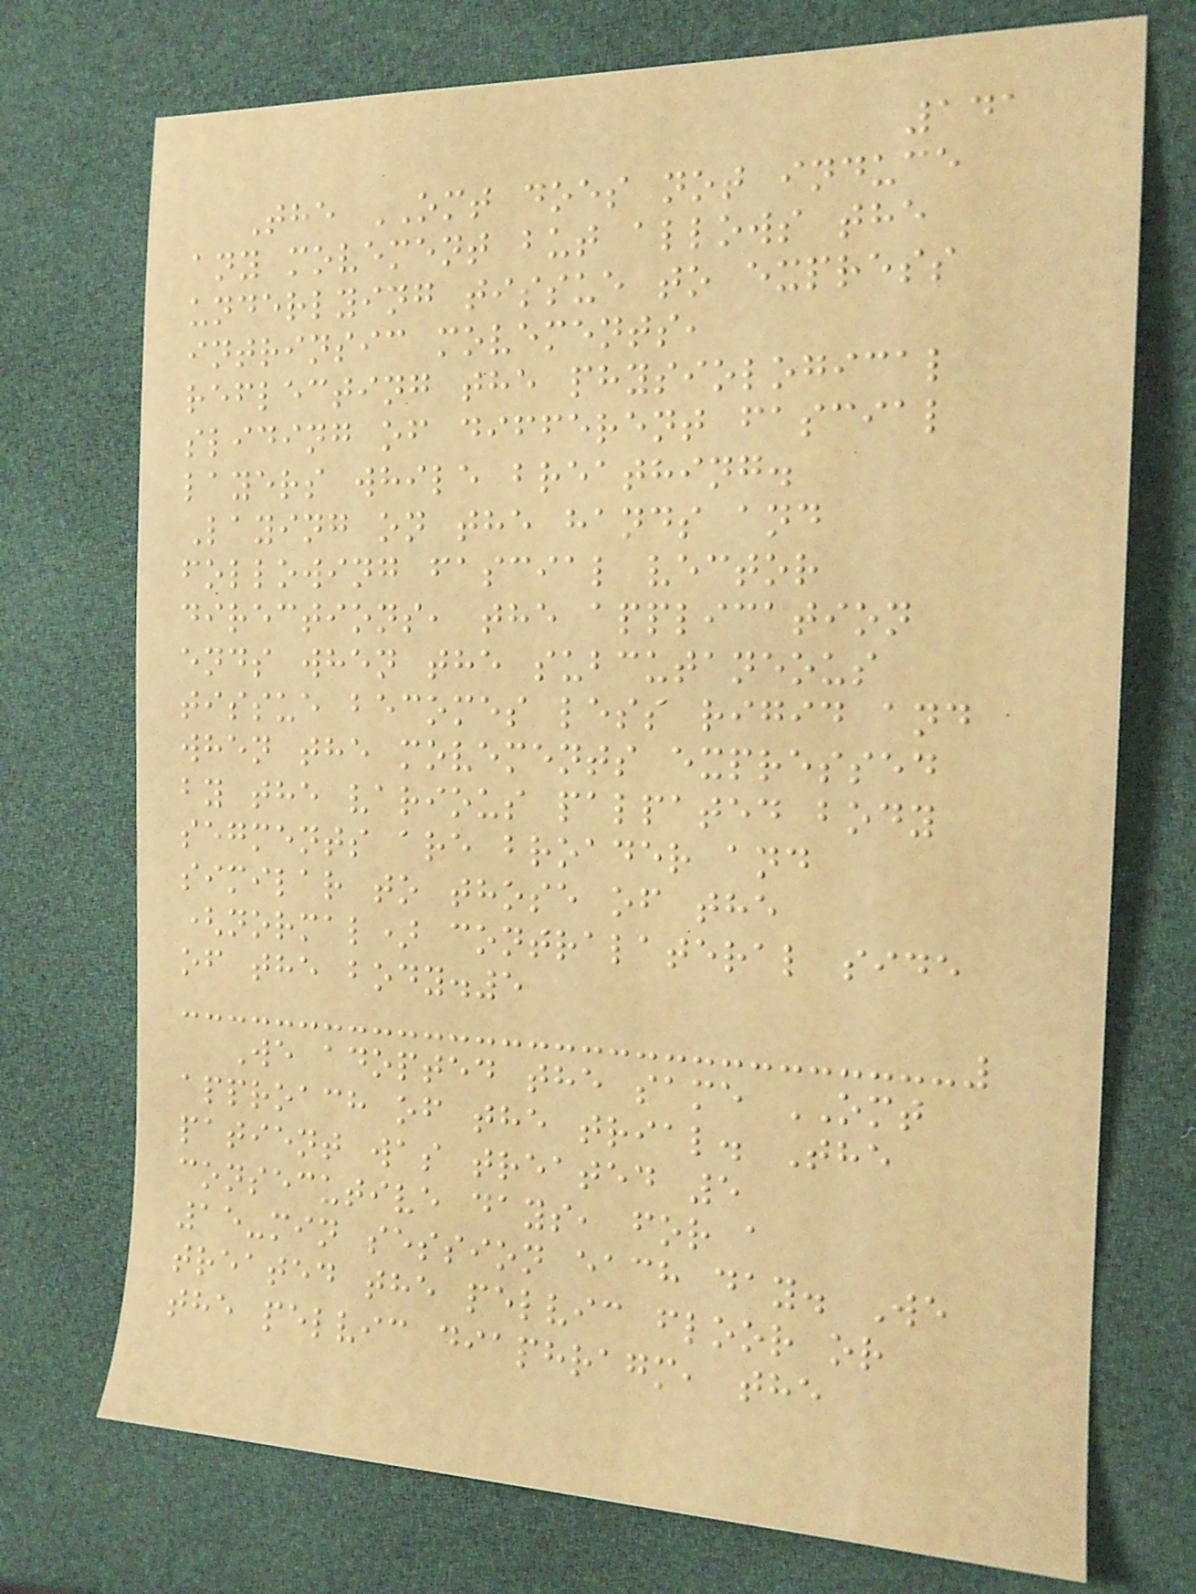141
The OMT does not induce
any movement but allows the
underlying tissue to express
intrinsic movements,
reflecting the physiological
sliding of different fascial
layers while breathing.
Laying on the hands and
following fascial vector
directions, the application
ends when the subcutaneous
tissue becomes less rigid and
when the movements expressed
by the various palpated body
segments are broader and
similar to those of the
(normal) contralateral side
of the body.5
We adopted the same OMT
approach of the trial. The
patient was treated 5
consecutive days, for a
15-min session each day. We
treated the pelvic floor or
the pelvic diaphragm, the
